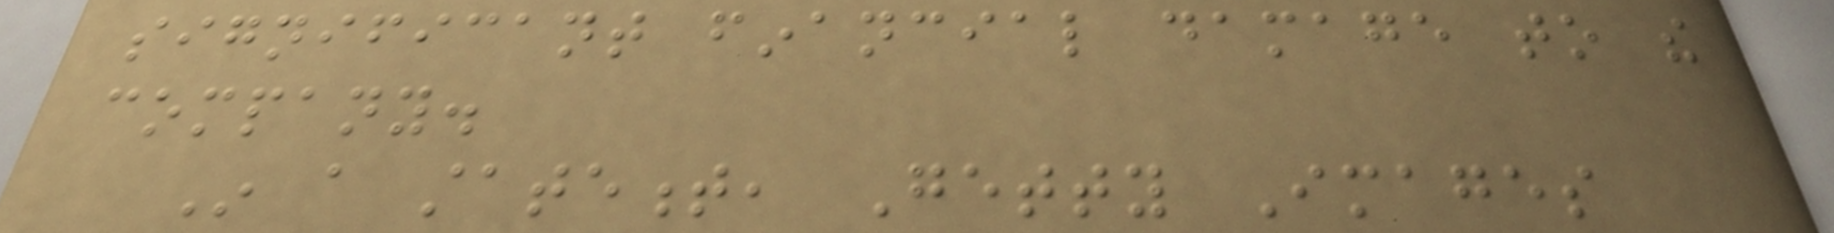significant financial damage to the
company.
In a statement, Getty Images
